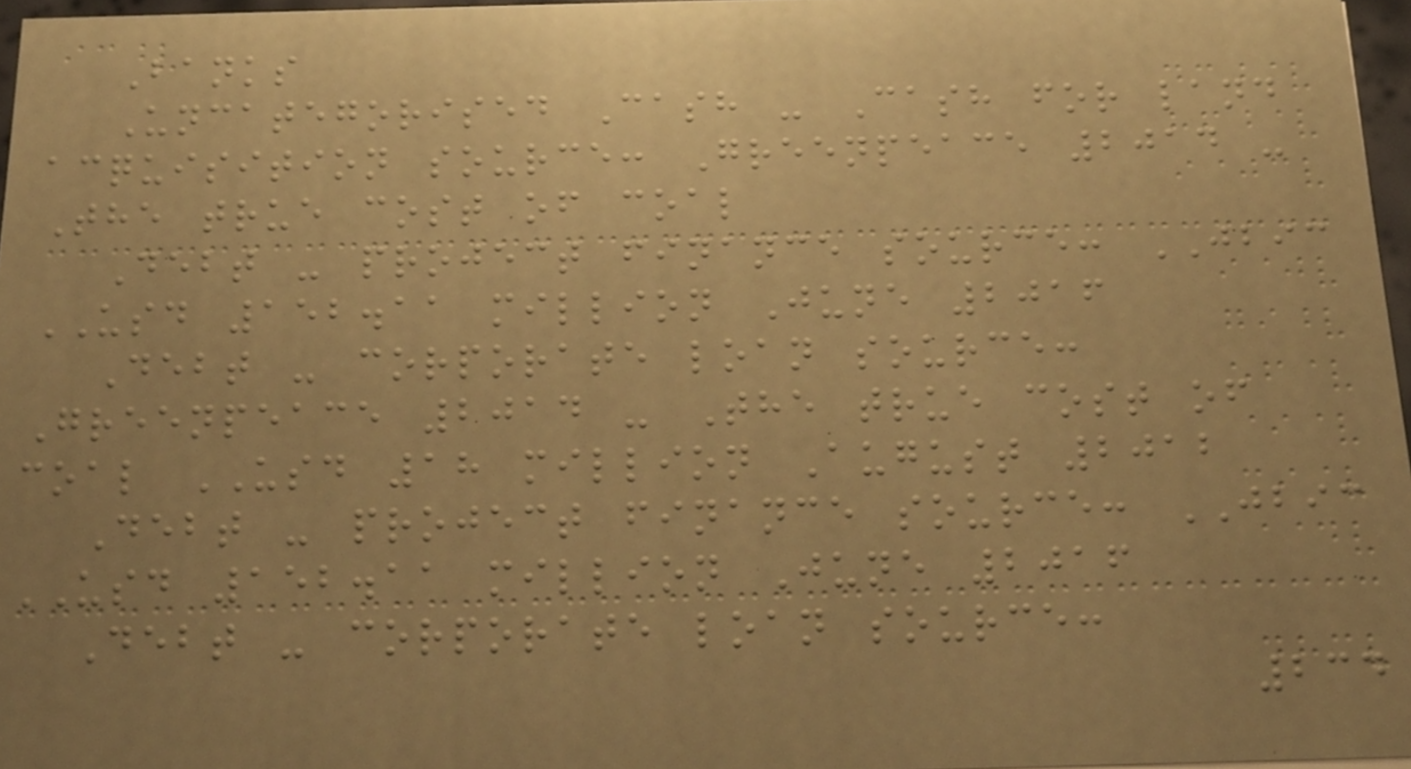Banks
Uncategorised Cash - Cash for land
acquisition source: Greenpeace 2014 -
The true cost of coal
Debt - project finance source: JBIC
USD 152.11 million June 2016
Debt - corporate loan source:
Greenpeace 2014 - The true cost of
coal USD 18 million August 2012
Debt - project finance source: JBIC
USD 152.11 million June 2016
Debt - corporate loan source:
234
